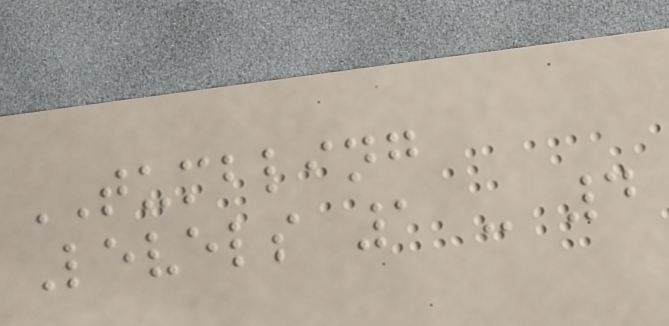TUMBLING
Levels 1 - 4
